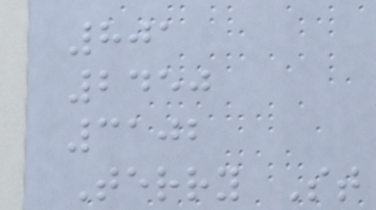801
2450
3102
Terry St
